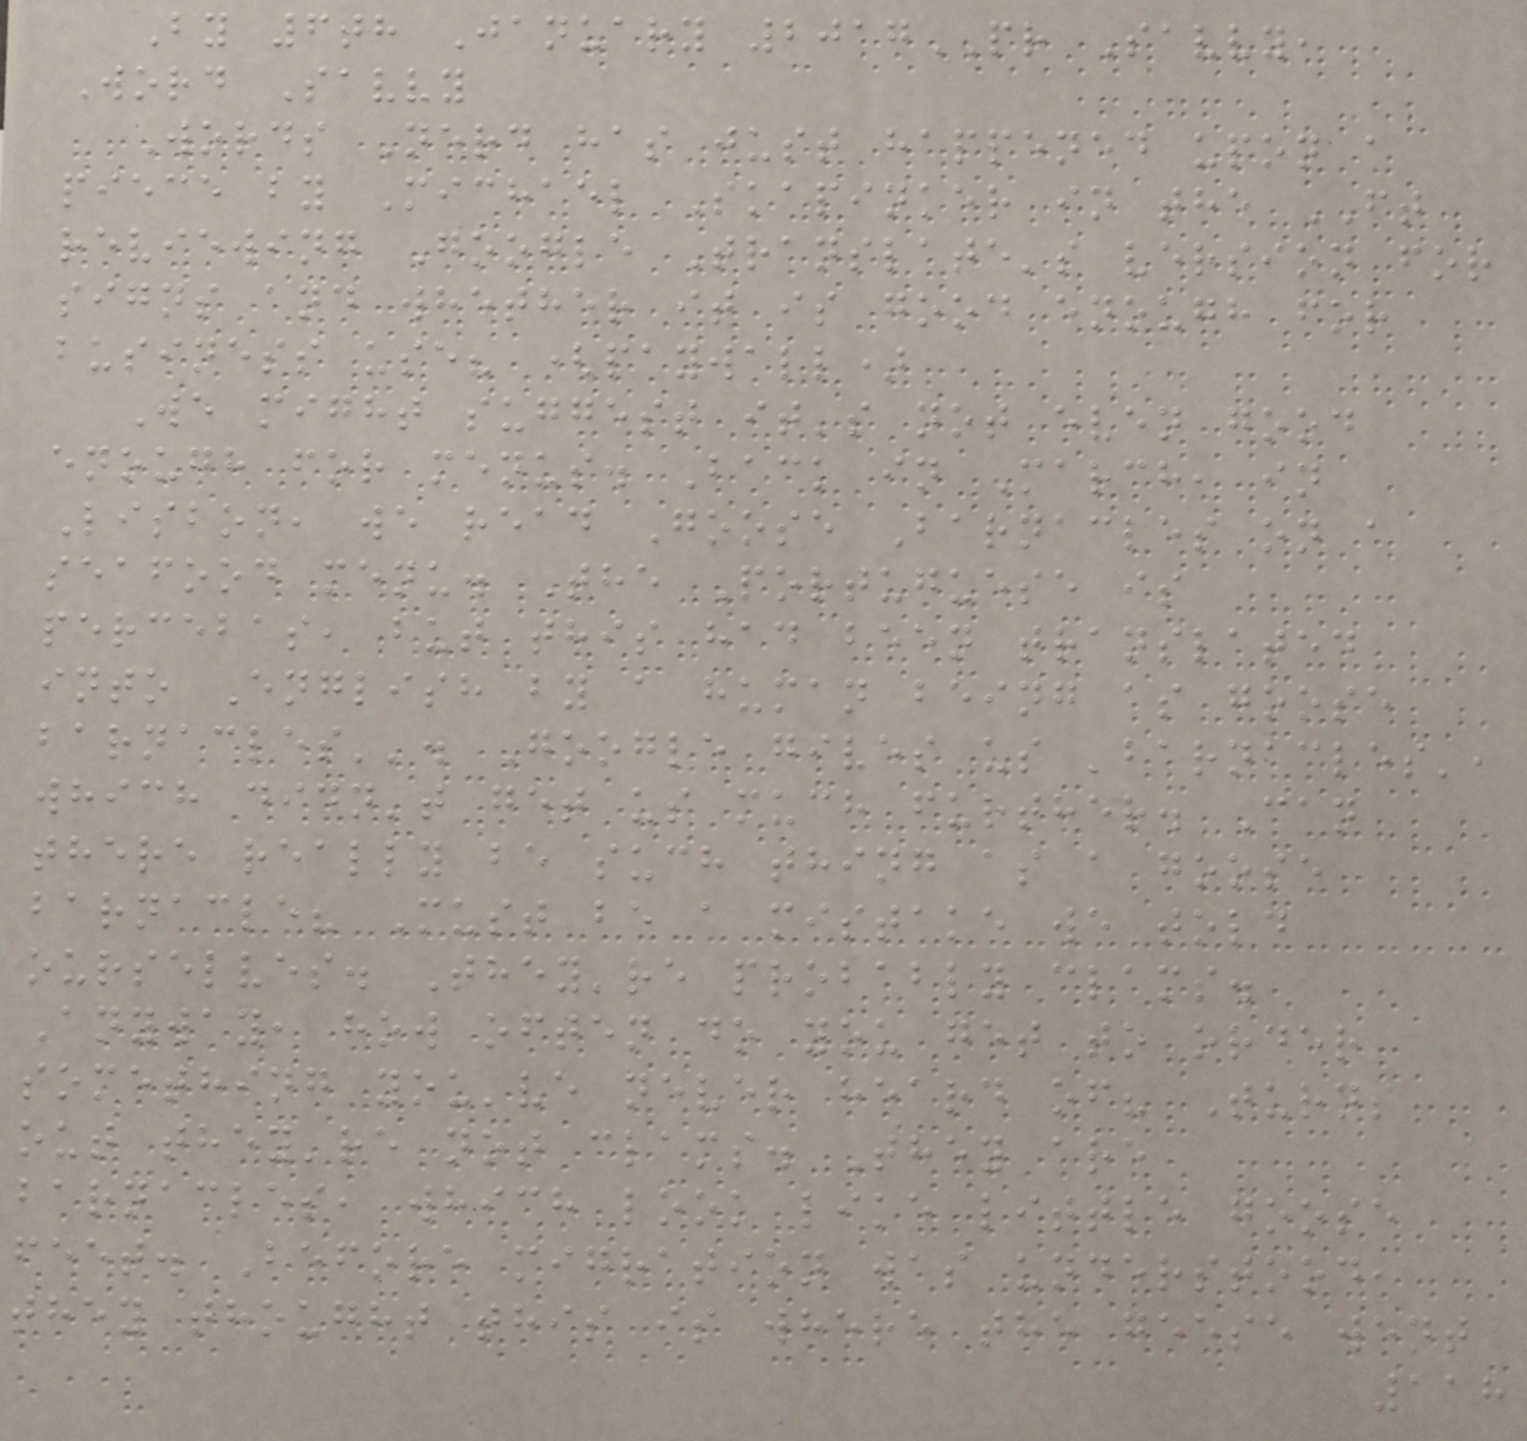By 6th January 2017PR Savvy,
Word Savvy
Words Nerd has just happened upon a
piece by Michael Skapinker in the FT
reviewing Google Translate's version for
signs and whether it is good enough for
business use? (paywall)
We might suggest it's not even good
enough for menus. Back in March, in
Lisbon, we read Goose Barnacles on a
seafood menu. The Portuguese is
percebas, but this had been translated
into English by a human being as goose
barnacles''. Google gives us 'barnacles',
which didn't get us much further. Can
there really be such thing as a goose
barnacle? Must be a mistake we told
ourselves. They're probably clams.
Anyway, how often do you get to order
something you've never heard of? Turns
out they're not clams. They are
barnacles, which look like little goose
feet. Before migration was understood,
they thought this is where the geese went
118
